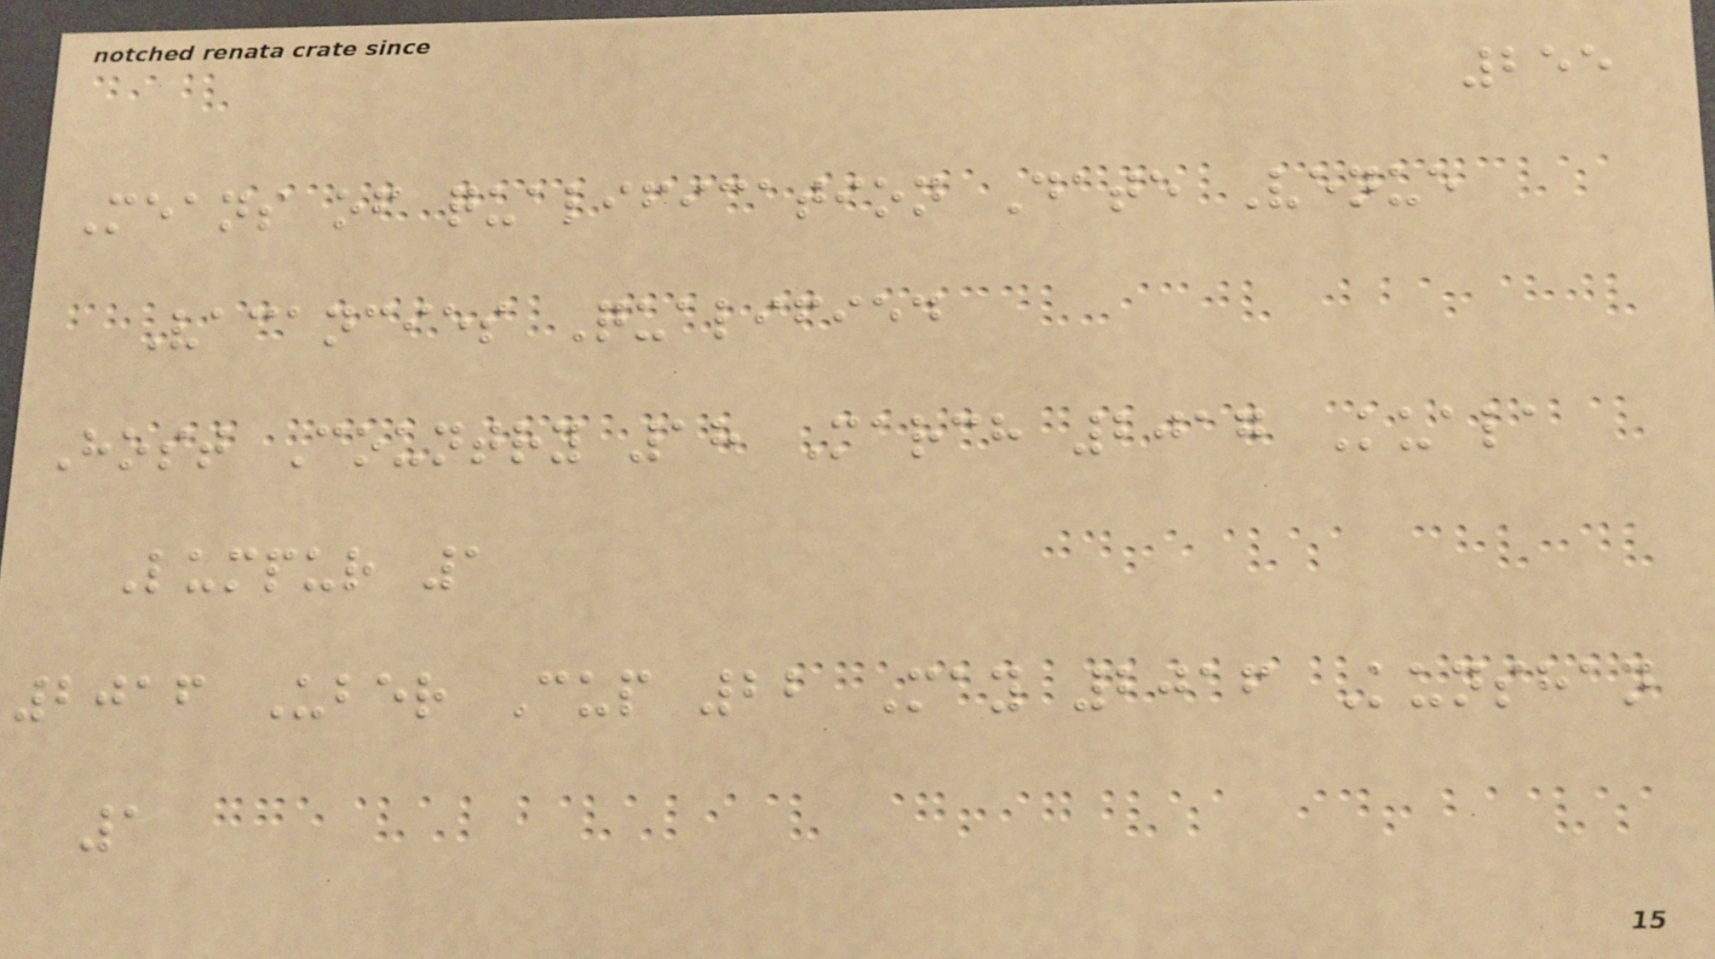255
Means of qualification Date Venue
Vacancies Qualified
Host Country 18 March 2017 Kuala
Lumpur 1
2016 Uber Cup 22 May 2016 Kunshan
1
